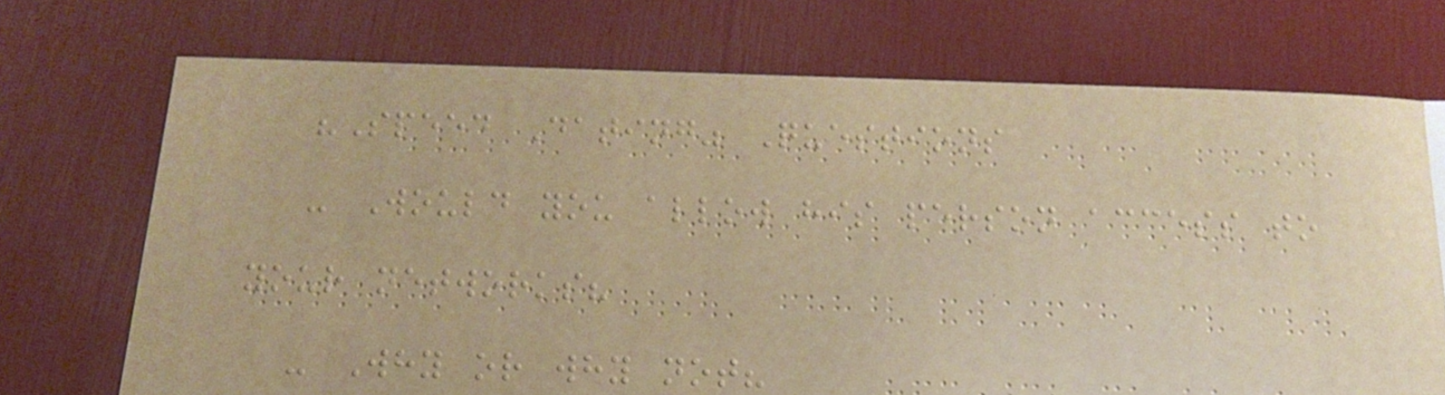"Speed Dating" Questions
- Would you allow his person access to
your networks?
- Why or why not?
